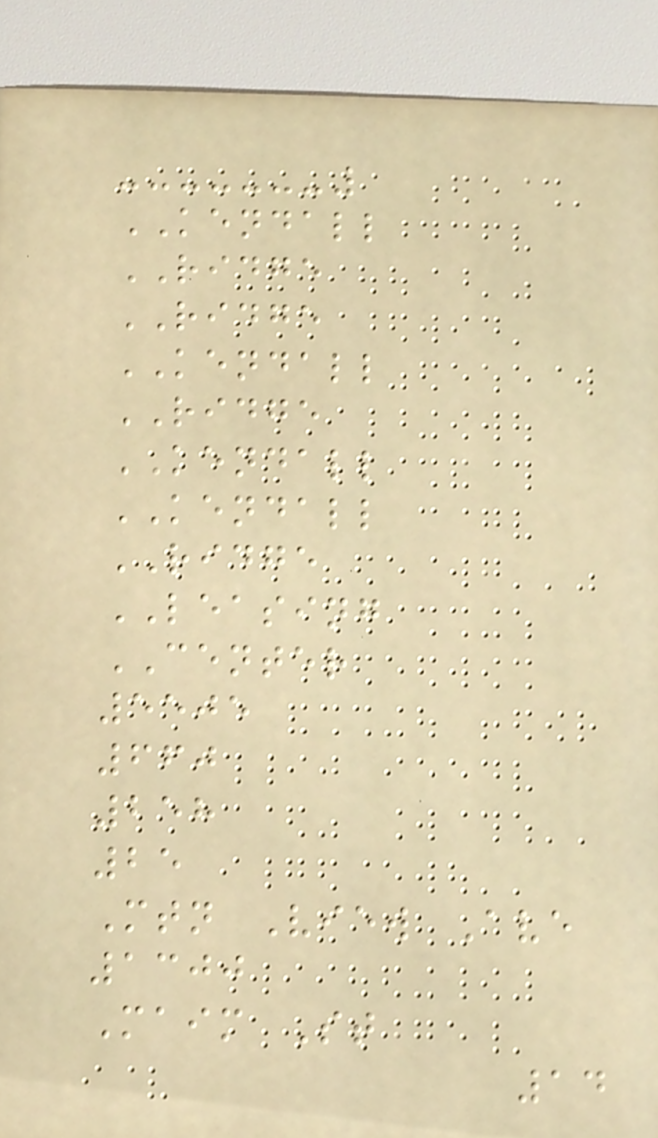KENDALL
RIDGE
RIDGE
KENDALL
RIDGE
KENDALL
KENDALL
RIDGE
LEASING
CENTER
5505
660
258
25
Mtn View Ave
1300
Maim St
14
